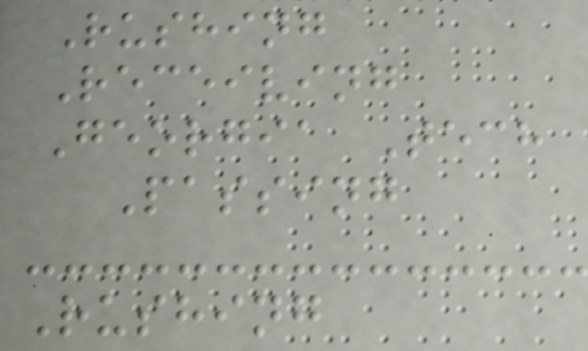Rushing
Receiving
Georgia Tech
Passing
Rushing
